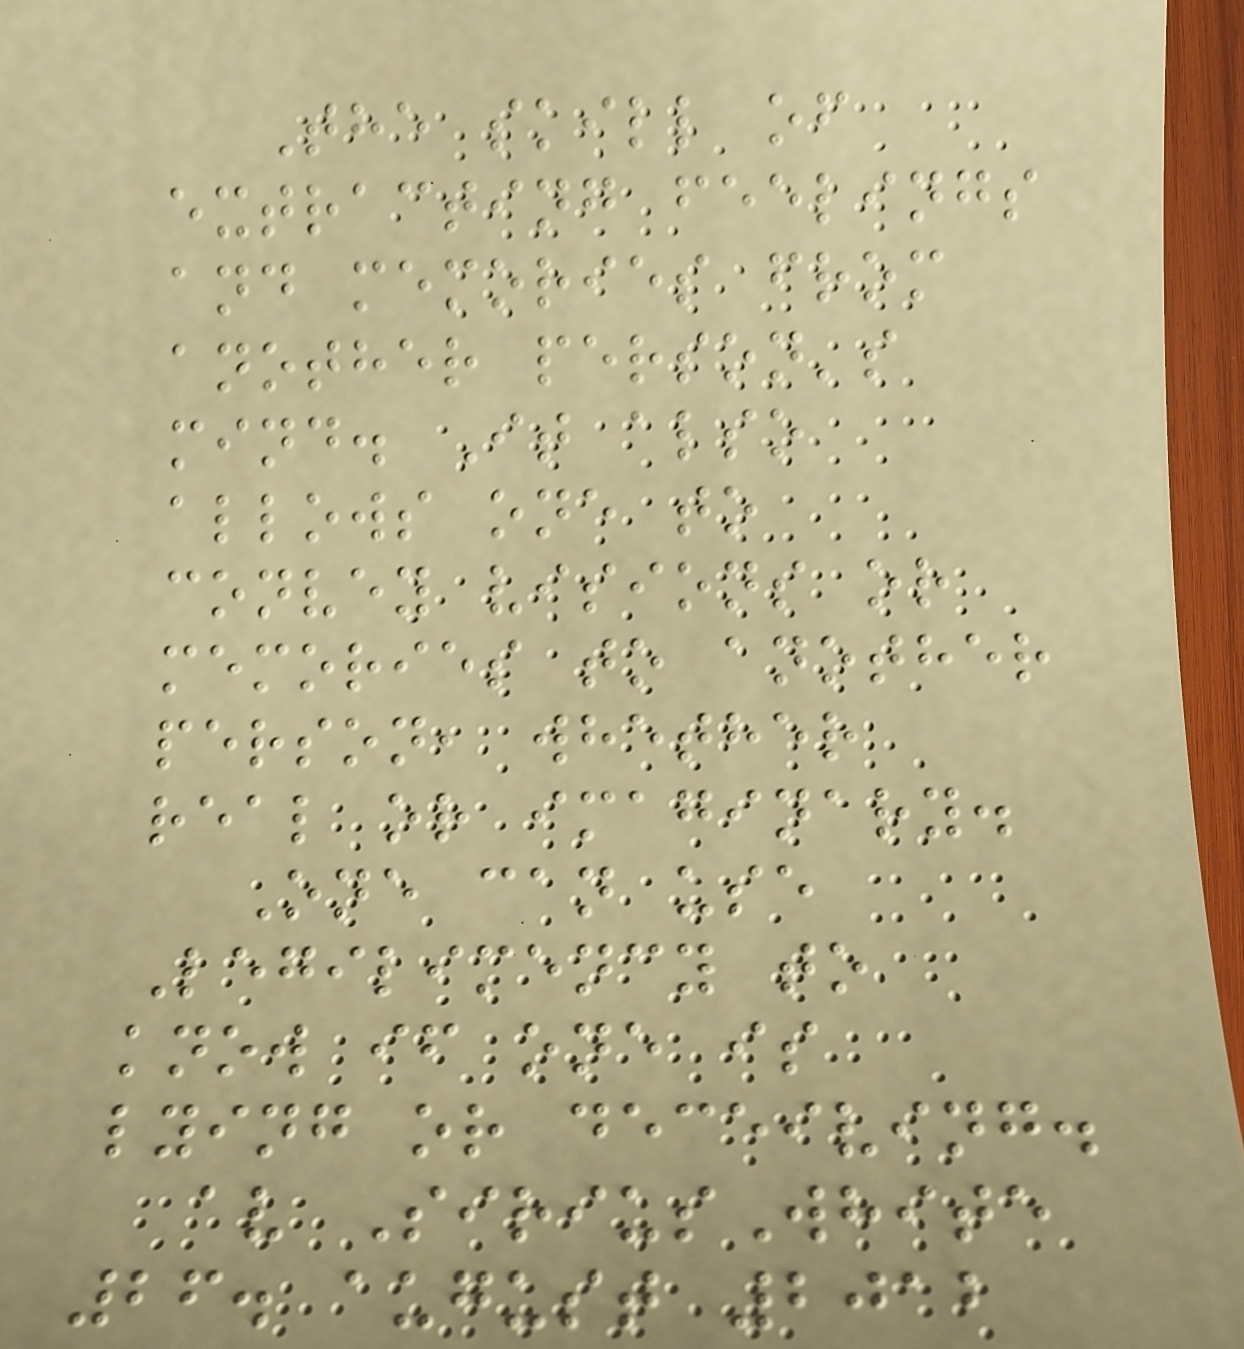The skill of
extracting feelings
and memories from
another person's
mind. It also
allows one to
convey visions or
memories to another
person, whether
real or imaginary.
One can use
Legilimency to
know if one is
lying or deceiving.
av SiriusWhite
26. august 2012
